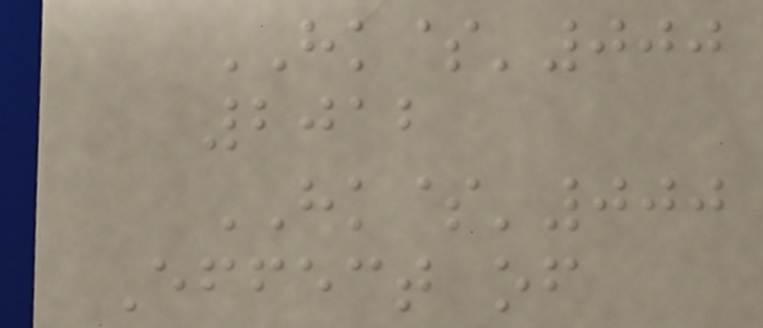HK$'000
2012
HK$'000
Effect of
